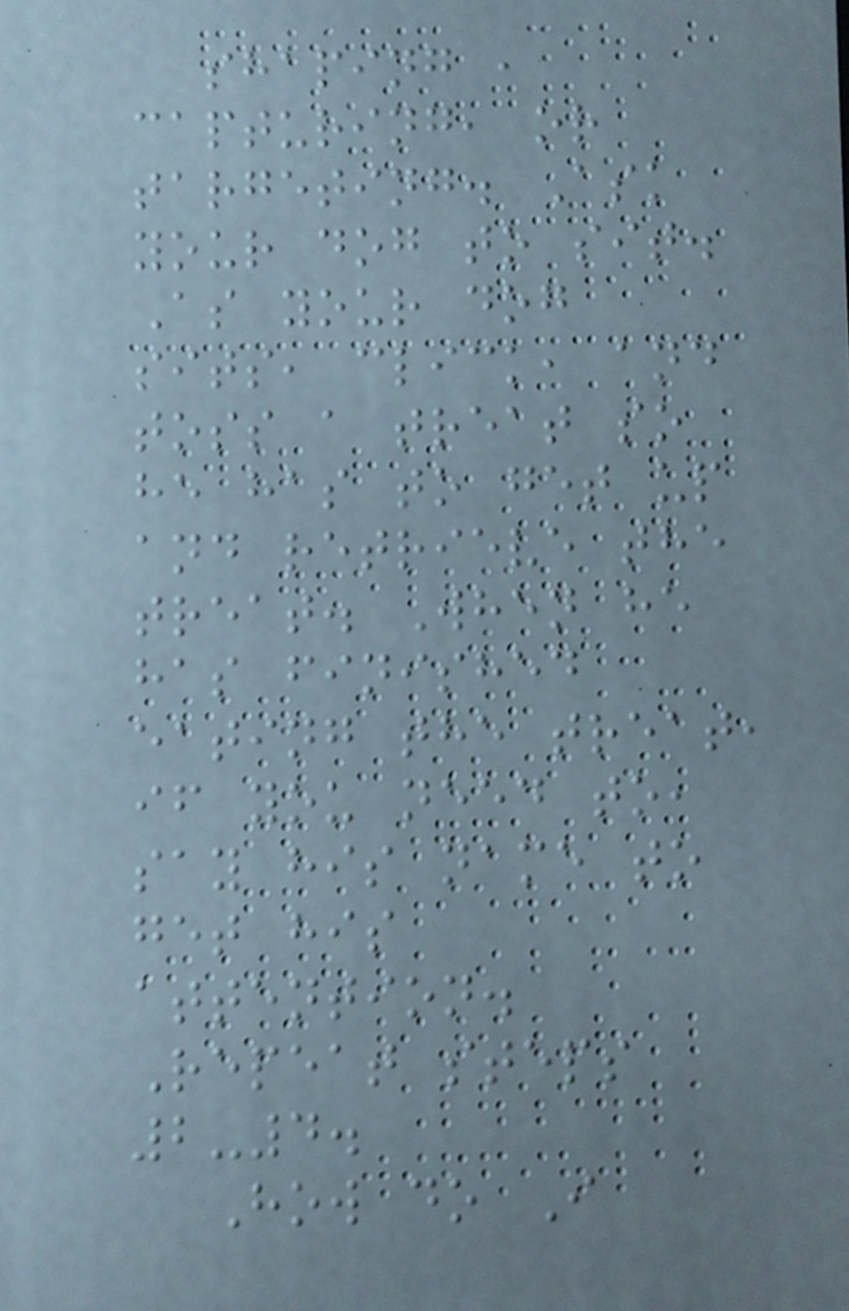shaping ,
capturing, or
targeting. Ask
your dog to sit.
As your dog
sits, click, and
toss a treat so
he has to get up
and retrieve the
treat. When he
has finished
eating the treat,
if you need to,
say his name to
get his
attention.
Repeat steps
2-4.
How do I
